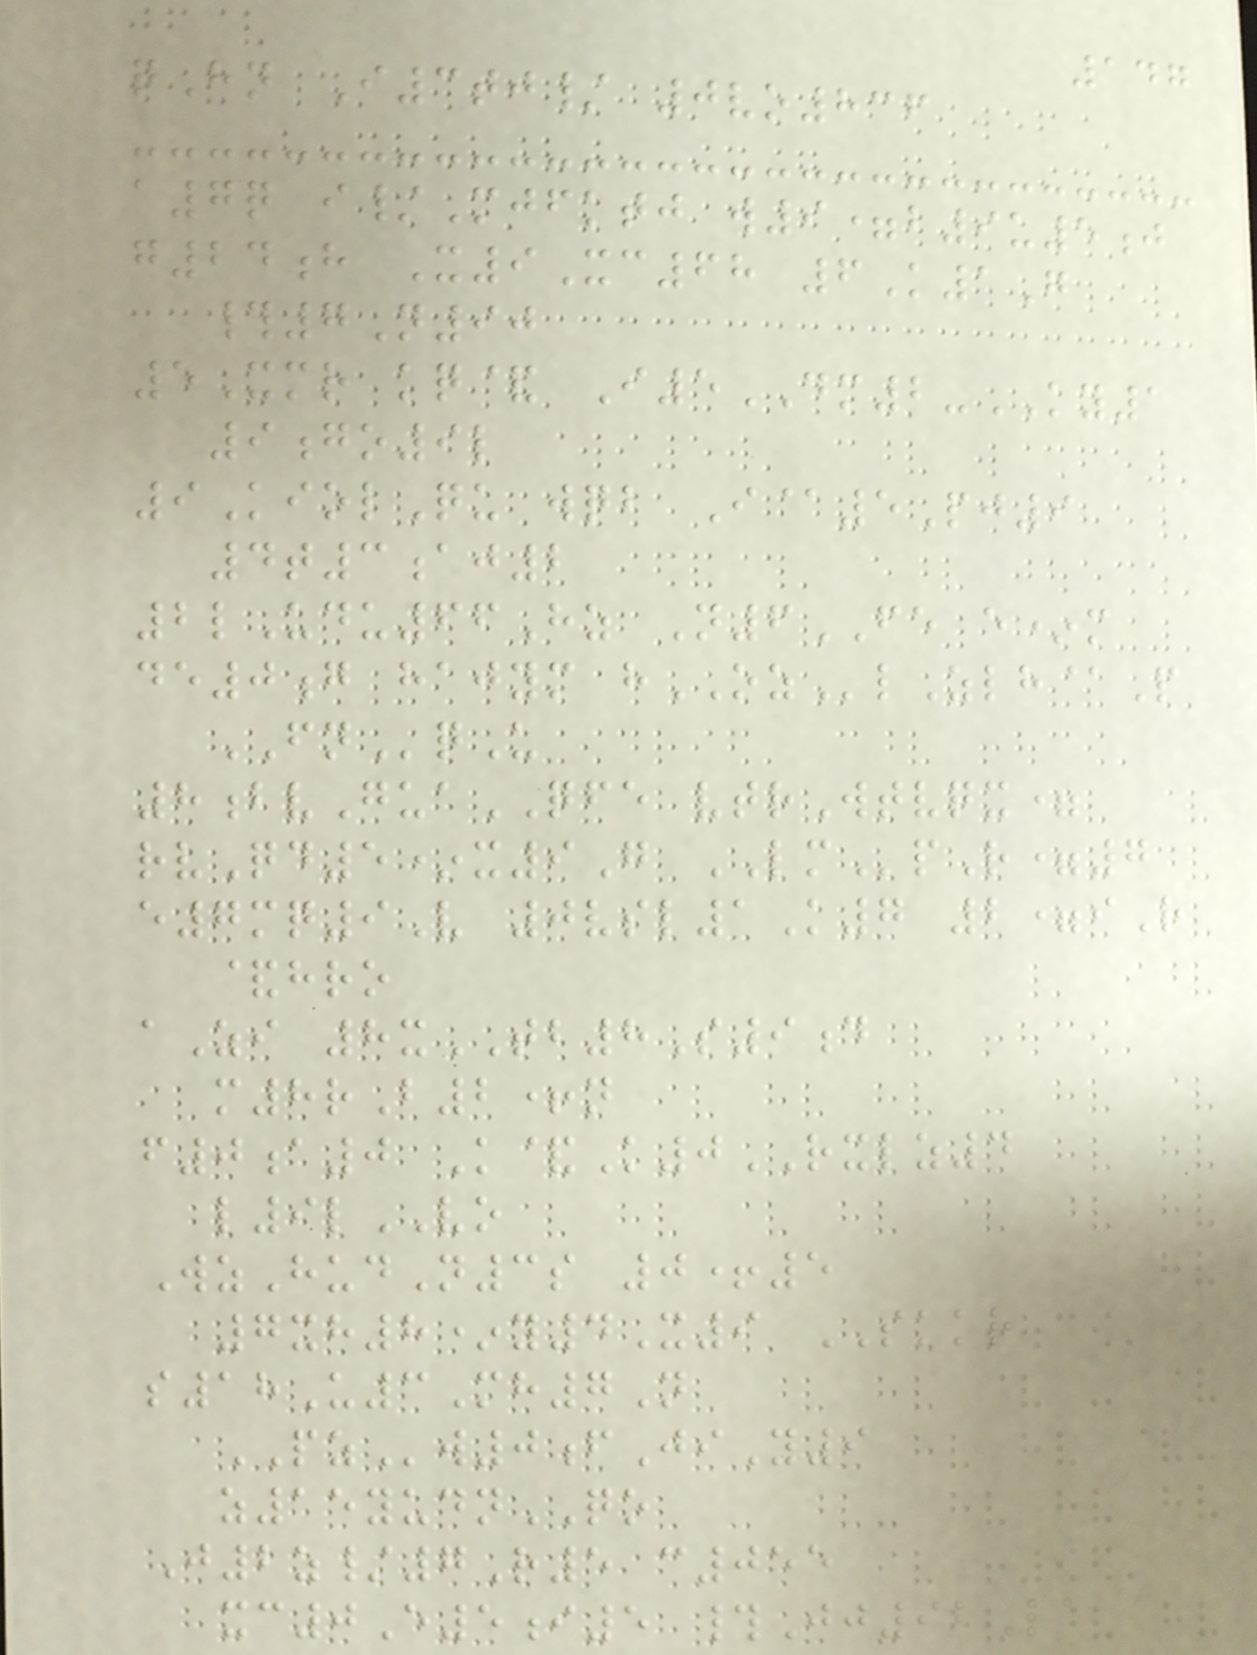147
qHn I3tj/ 0vo836
a7q i/Mjfktj w9=b9u5j
g24h X9Xc68 6K1G
#7N90
5Xmr kq& I5DM2-KY1
9go9l
9KiolQu wqb I@5Pj9
4t3aj2
2lUdu66Hz N6FE e*m
de0g hajym hOZlZlh@P
FNqU
8bvGuaQFE vtrWtvqx=
rvQd5*x9G LMpR=7
e7mq9V 0vsl1K7 2=iR
&hro
aZi 8xTB8S9d
m8rB2+n
f0a0 K&K0RXLZ4
l9lVO
WzHudN3s 0+5
7xh8*y4X9 SKKR
s18U3Mh7N
PZw0fJiY9
z15yudnQO
J2z/7R5 c055
xc0E5i5 #Jj92La
